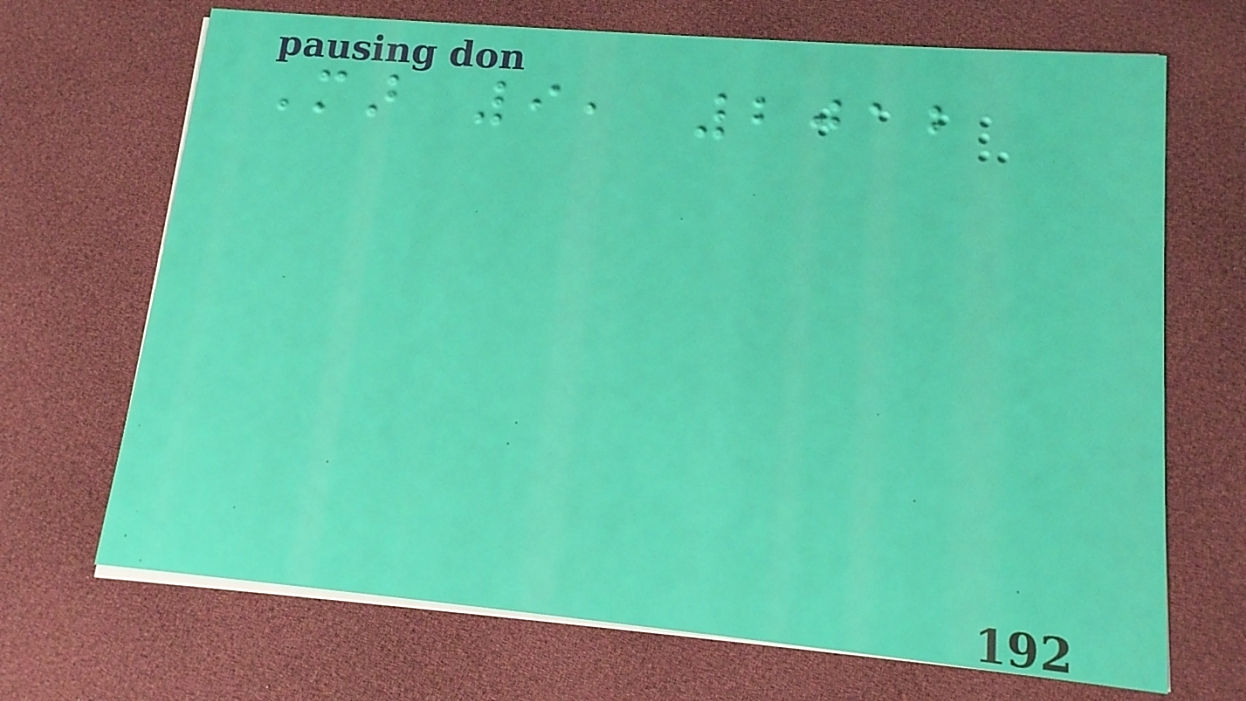Mar 9, 2012
